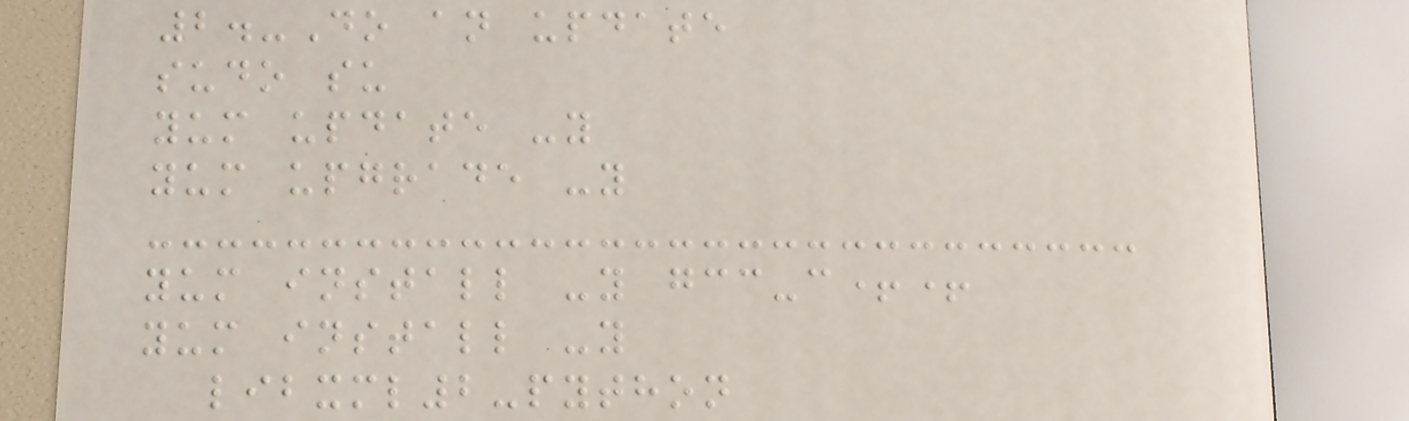2.-Do an update
sudo su
yum update -y
yum upgrade -y
yum install -y gcc-c++
yum install -y
libxml2-python
